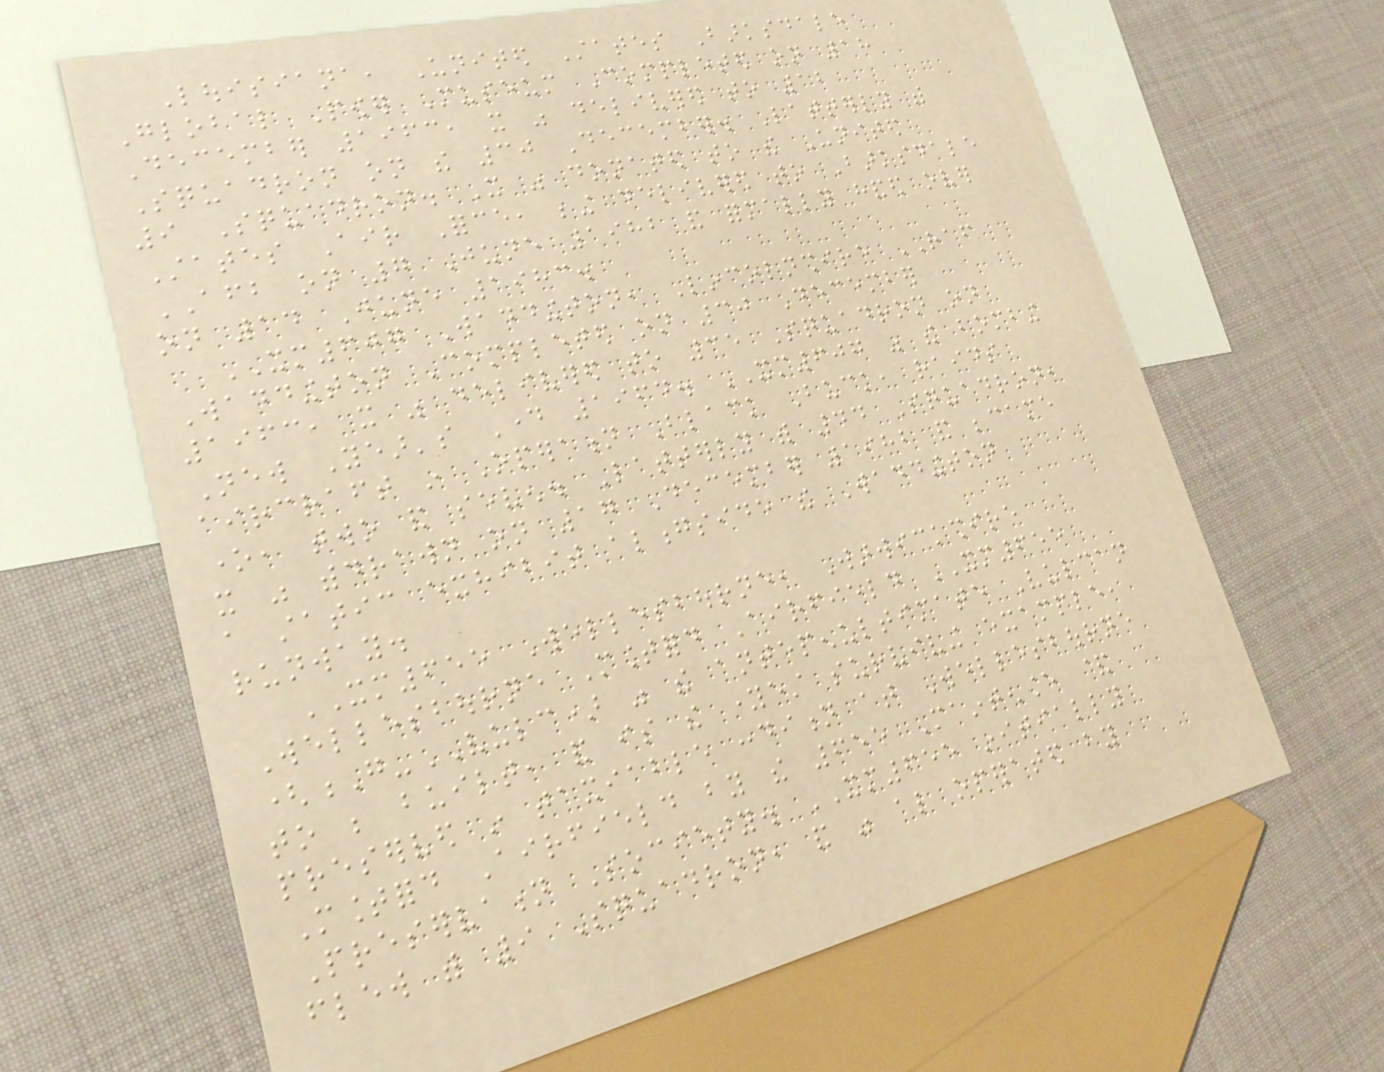Louisiana, United States Barksdale
Global Power Museum Completed on 18
December 1963, it was delivered to 12
Squadron on the 30 December. Latterly with
9 Squadron. It was donated to the United
States Air Force, being delivered to Barksdale
AFB on 7 June 1982 and formally handed over
on 14 June 1983.
XM607 Waddington, Lincolnshire RAF
Waddington Completed on 30 December
1963, it was delivered to 35 Squadron on
New Year's Day 1964. XM607 was the bombing
aircraft in Operation Black Buck, raids
one, two and seven. Latterly with 44 Squadron,
it was withdrawn on 17 December 1982 and became
a static exhibit alongside the Waddington
runway.
XM655 Wellesbourne, Warwickshire
Wellesbourne Mountford Airfield XM655
(G-VULC) was the antepenultimate Vulcan
to be built, and is the youngest surviving example,
preserved in taxiable condition at Wellesbourne
Mountford Airfield by the 655 Maintenance &
Preservation Society. XM655 initially
flew with 9 Squadron, and was also operated by
